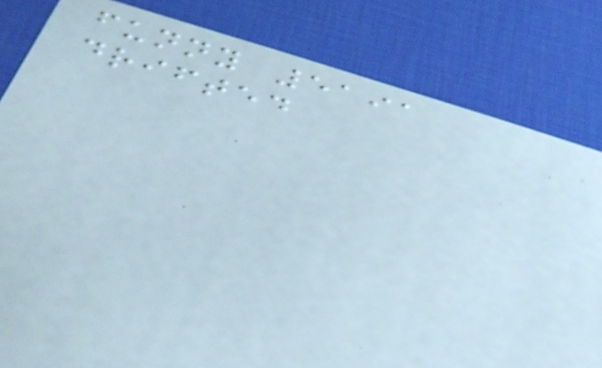funny 5191
drifted
